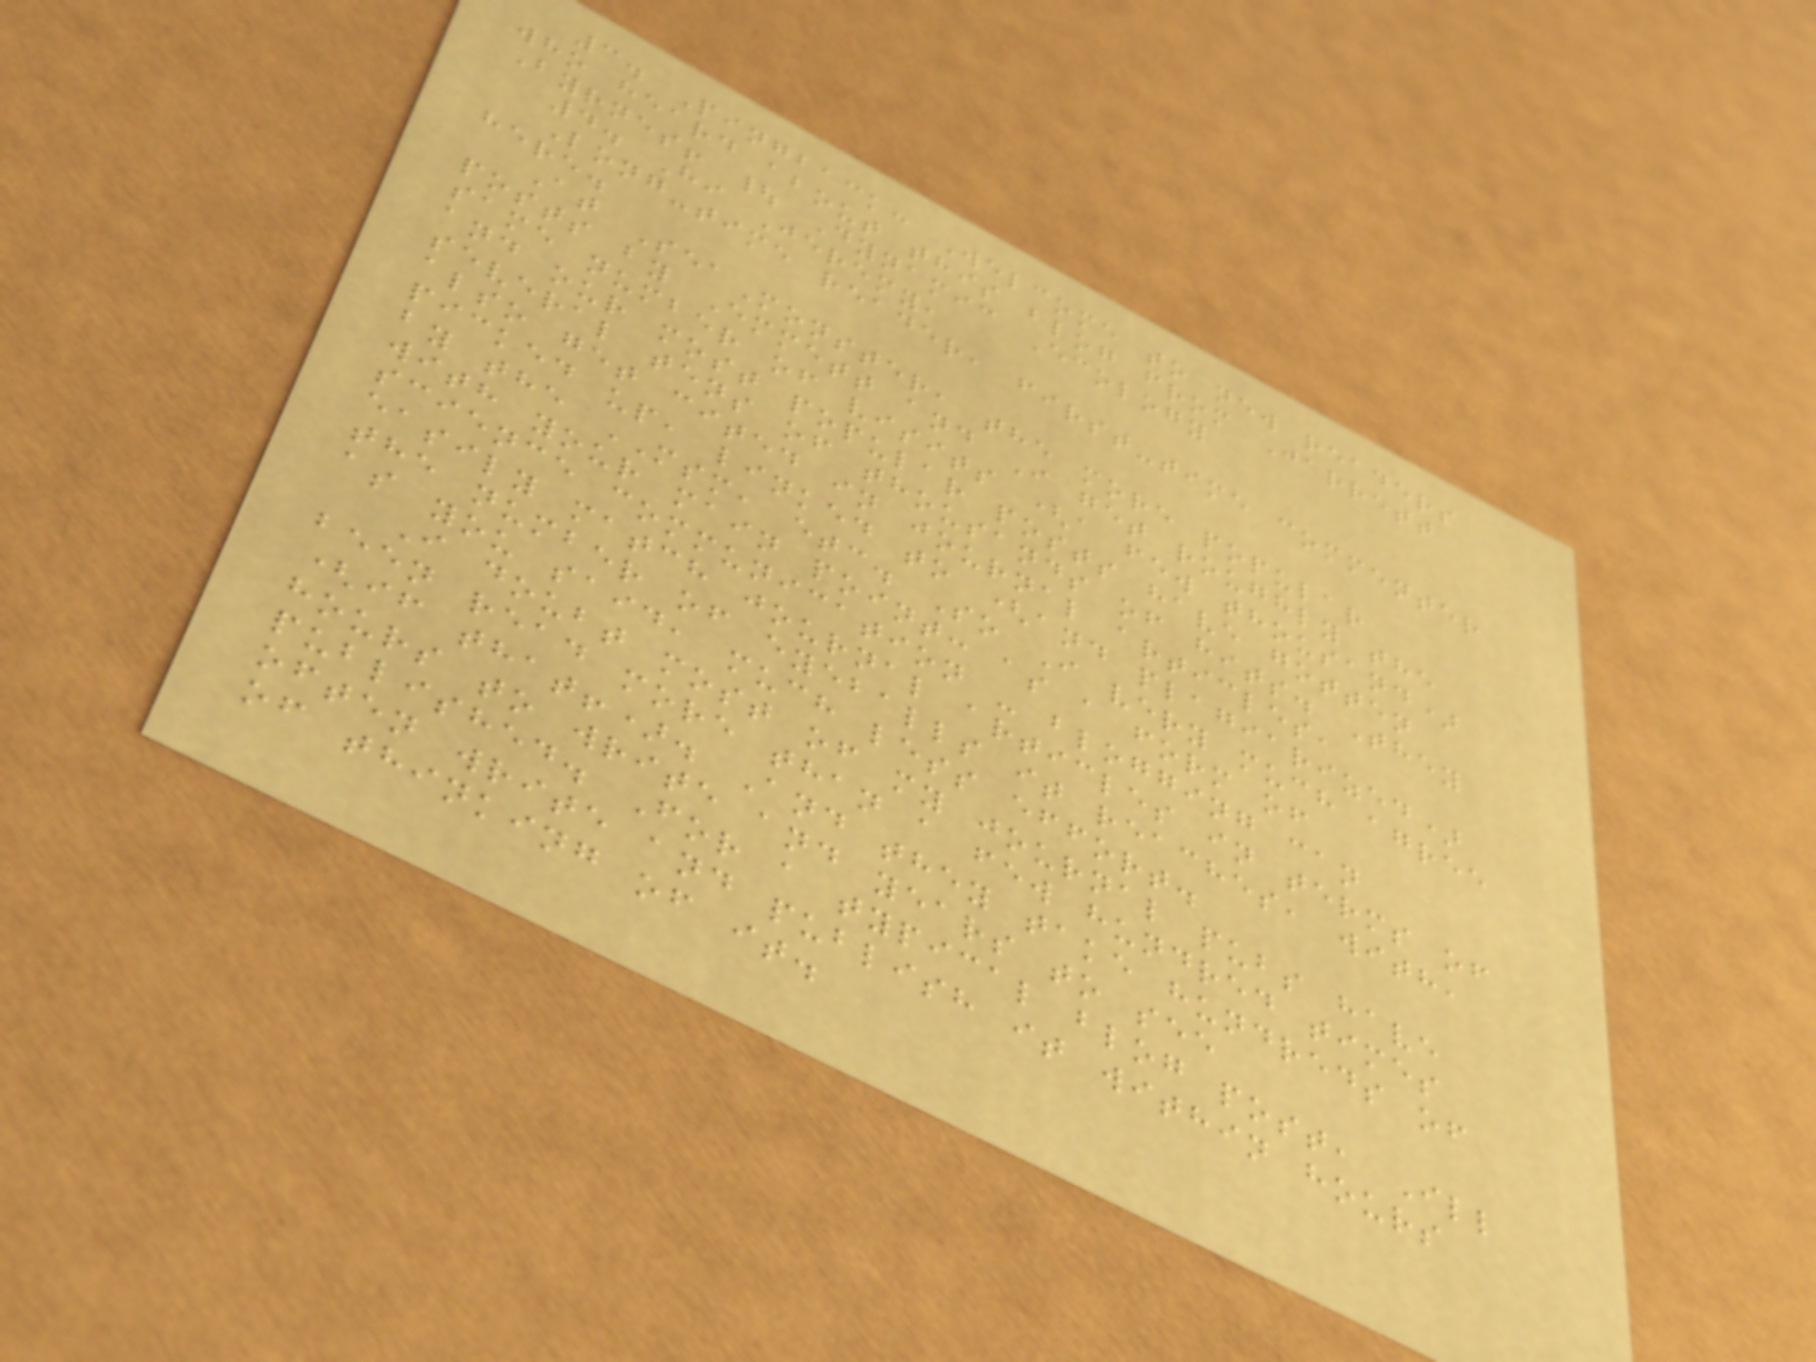3. Pingback: Welcome to new readers
who heard about this blog from Jarrett
Byrnes! | Dynamic Ecology
4. Hi Jeremy,
Long-time reader, first-time commenter
here.
At SeaMonster, the more popular
posts by Emmett and I get roughly the
same number of visits (a few thousand)
and our most popular posts have gotten
several tens of thousands of hits. They
also get cited in journal articles,
picked up, linked to (and plagiarized)
by the MSM, etc. So I very much agree
with your main point: as a form of
science communication - blogging can
easily match journal articles in terms of
the number of eyeballs it reaches, with,
as you said, much less effort.
I doubt most of my journal pubs have
been read more than a few hundred times
(if that!). And they take hundreds of
hours to write and years to see
published. For a typical blog post, Ill
often write and publish it within hours
of thinking of it.
